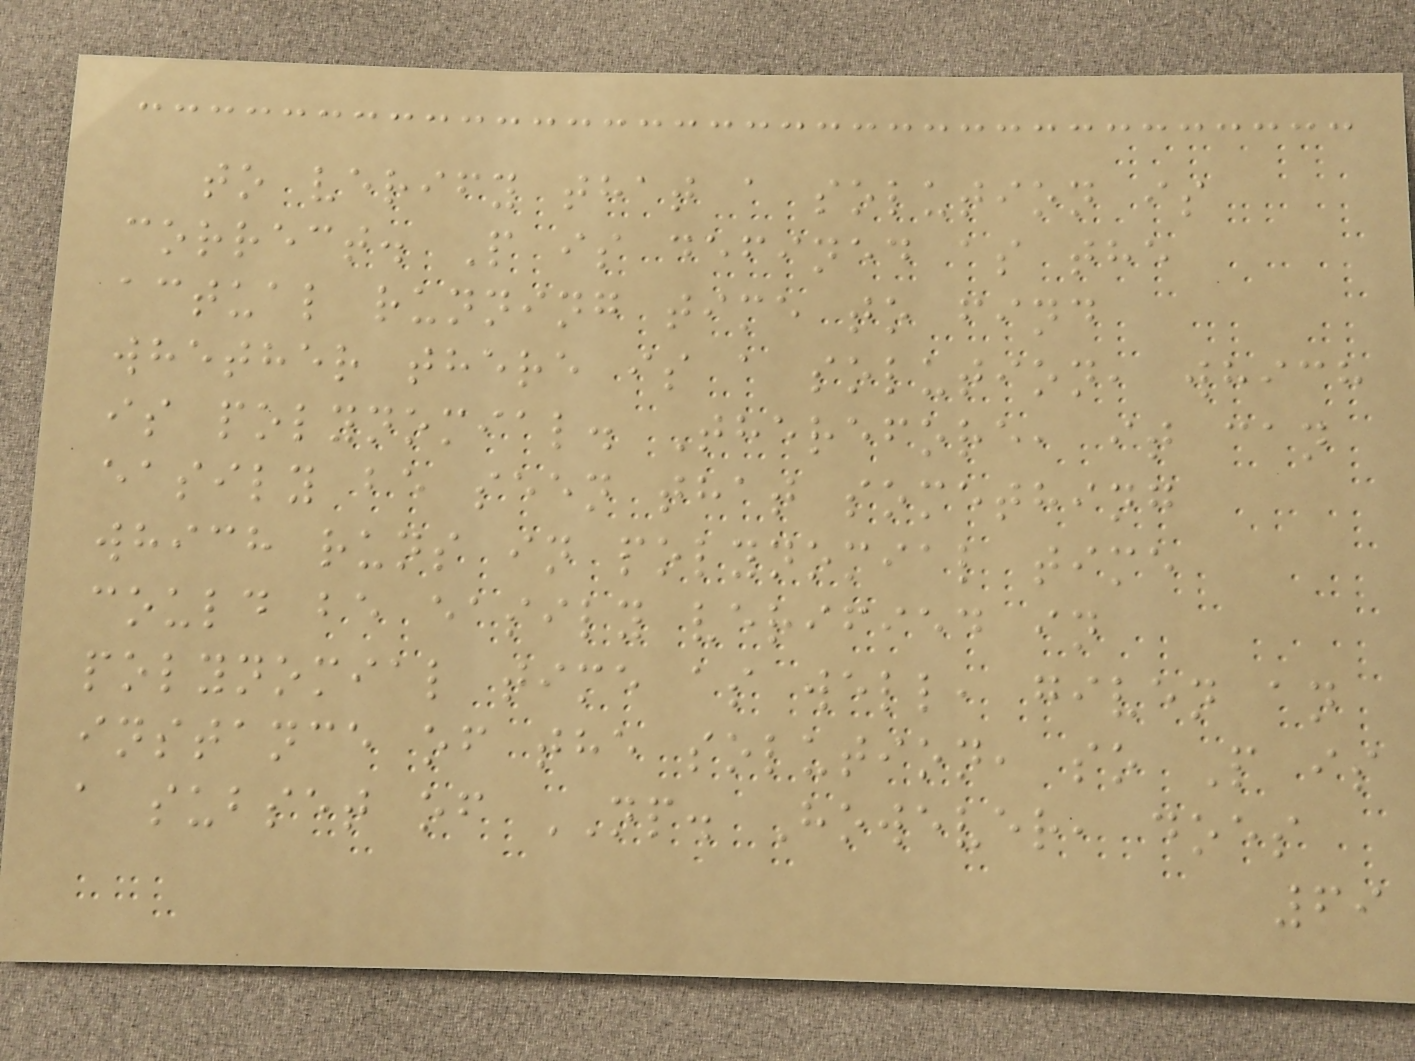to verify that a solution is
correct. P is defined as the
actual running time to find
whether there is a solution, which
is polynomial. Therefore, it can
easily be seen that something
which runs in polynomial time
could be easily verified in
polynomial time as well, given an
instance of the solution, so P is
a subset of NP. However, does
69
